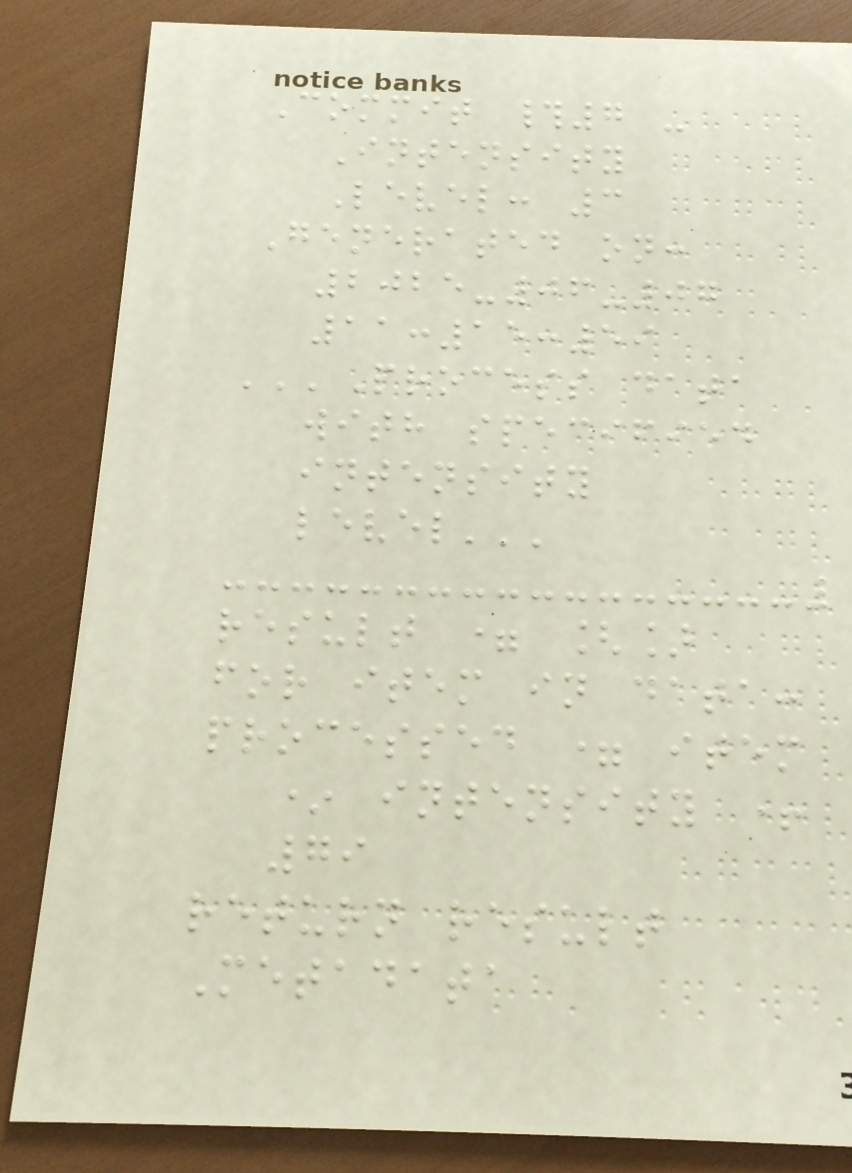Commit #7 -
Intensity
Level: 3
Generated on:
2025-06-07
11:15:59
'''Process data
with specified
intensity
level'''
result = []
for item in data:
processed = item
* intensity +
79
return result
Metadata
